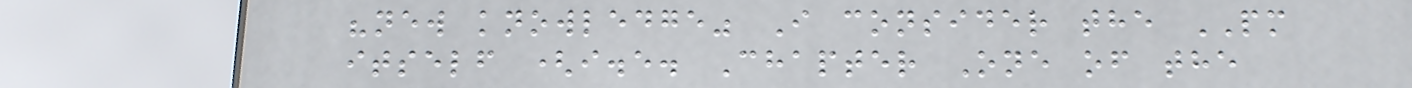"new knowledge" I consider the PM
itself (i.e. Chapter One of the
